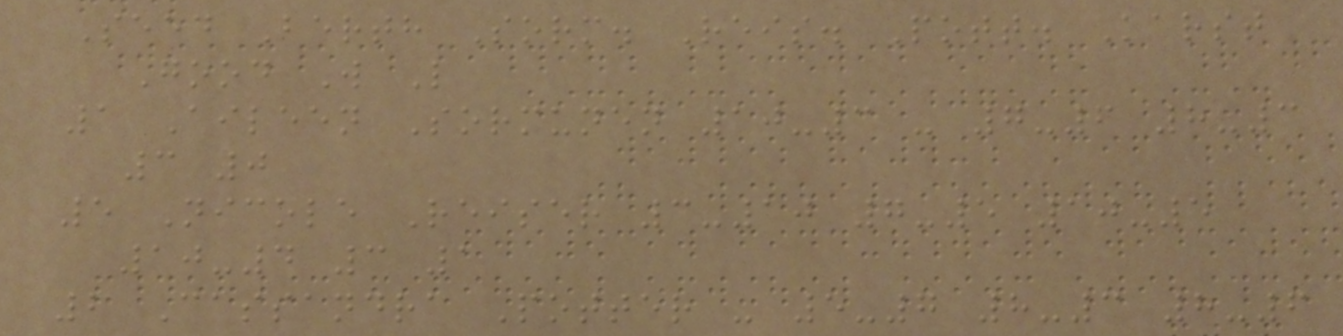Seed Berth Sorm. Reis. Pott. Karst
Good W L
1 Aileen Sormunen 10-3 - 7-6 8-3
3 0
5 Nicole Reiser 3-10 7-5 10-5
10-4 3 1
2 Cassandra Potter - 5-7 8-3 8-6
